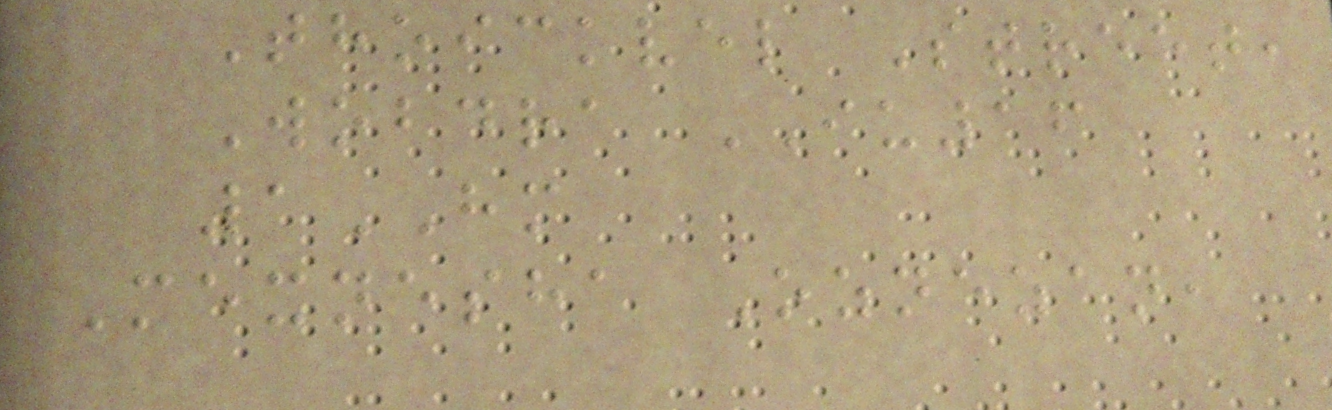Thoickvel Street,
Wobdra IU16
1HM
Mexnesha Oznezan,
